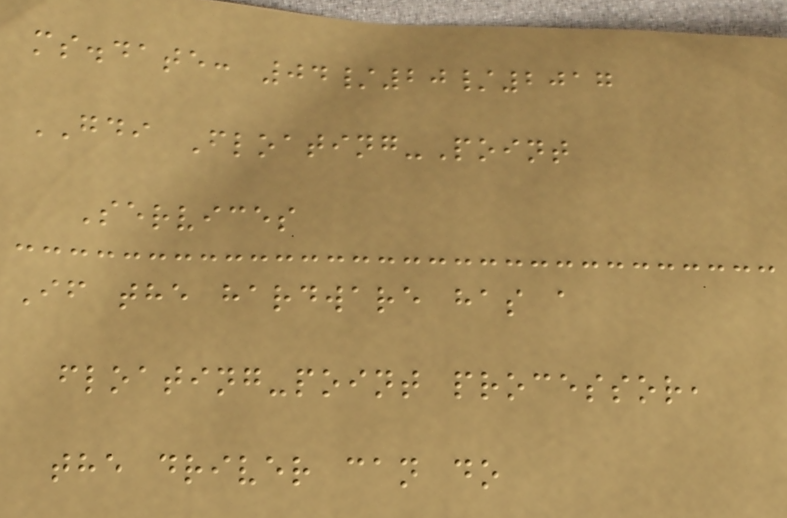ms.date: 04/20/2017
GDI Floating-Point
Services
If the hardware has a
floating-point processor,
the driver can do
